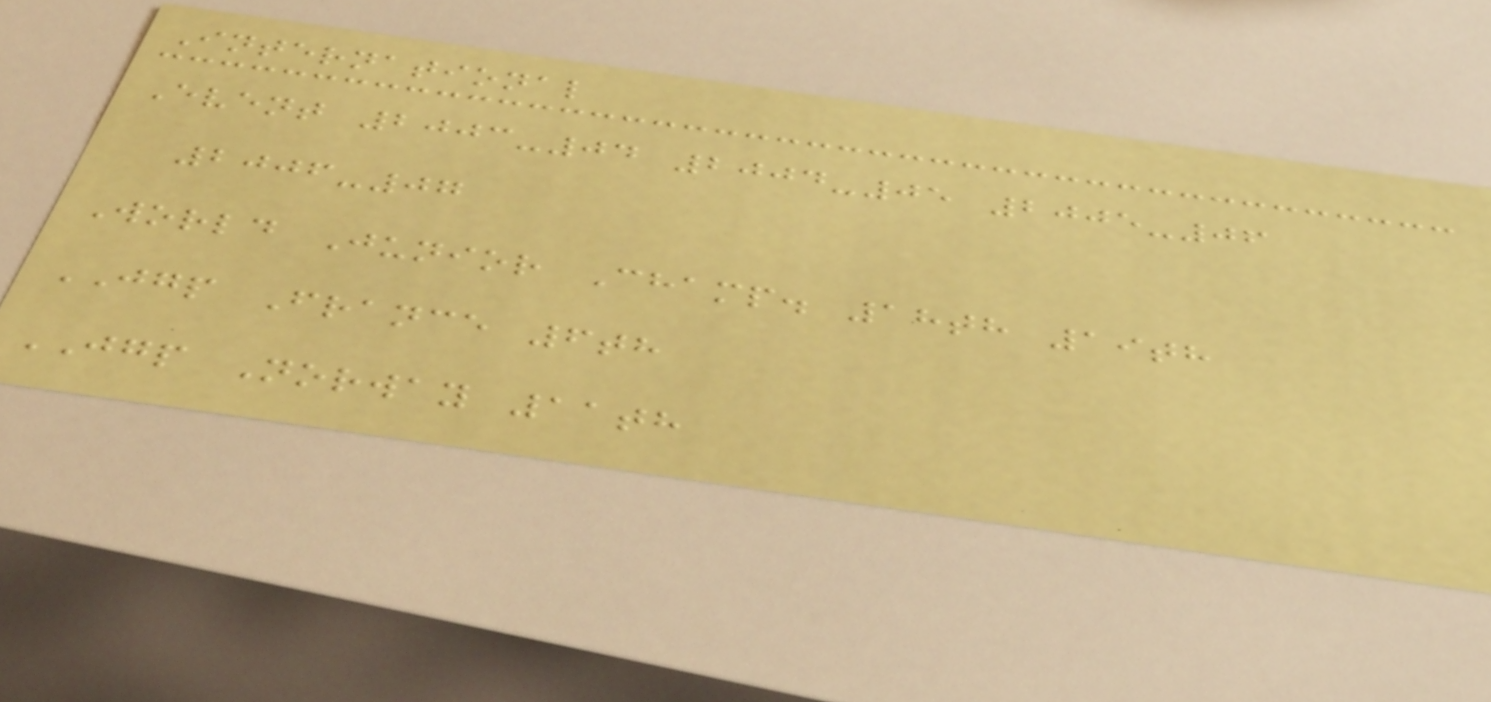International
Event 2003-04 2004-05 2005-06
2006-07
World Junior Champ. 18th 19th
JGP France 6th
JGP Norway 11th
